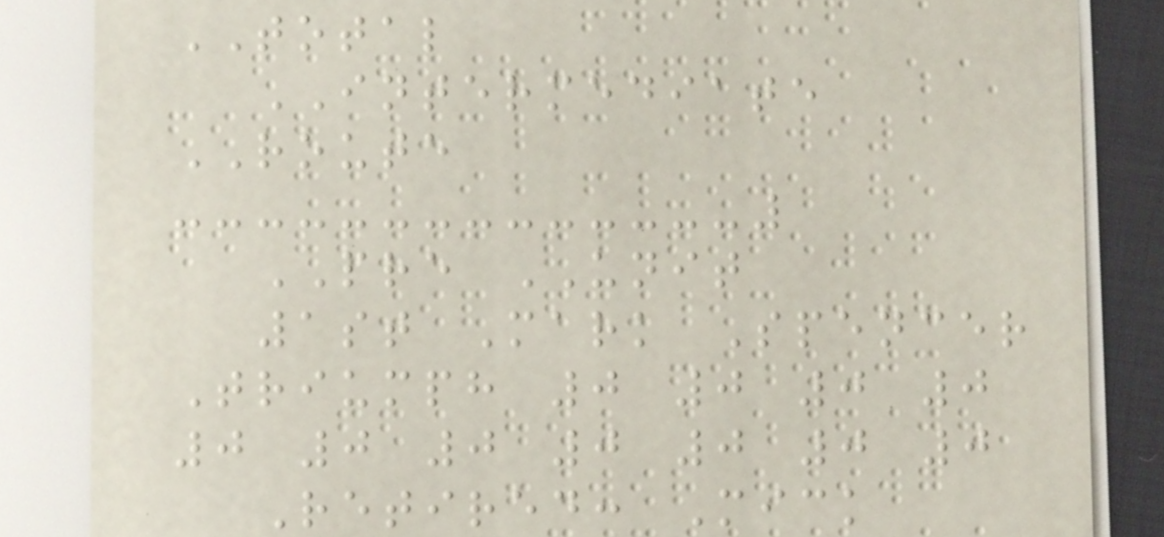TOTAL
INTERMEDIATE
ROUTE
PRE UNIT
1st Mark Spencer
Triumph 0 0 0 0
0 0 0 0 0 0 0
Retired: Mick
